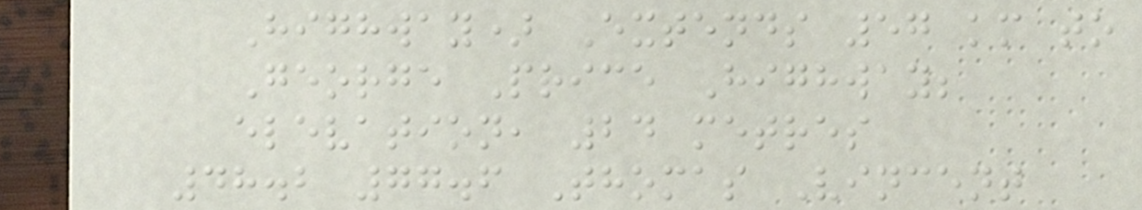Highway) Extends 57 km to
George Price Highway;
elevation, 24 metres
48.2 77.6 Thomas Vincent
